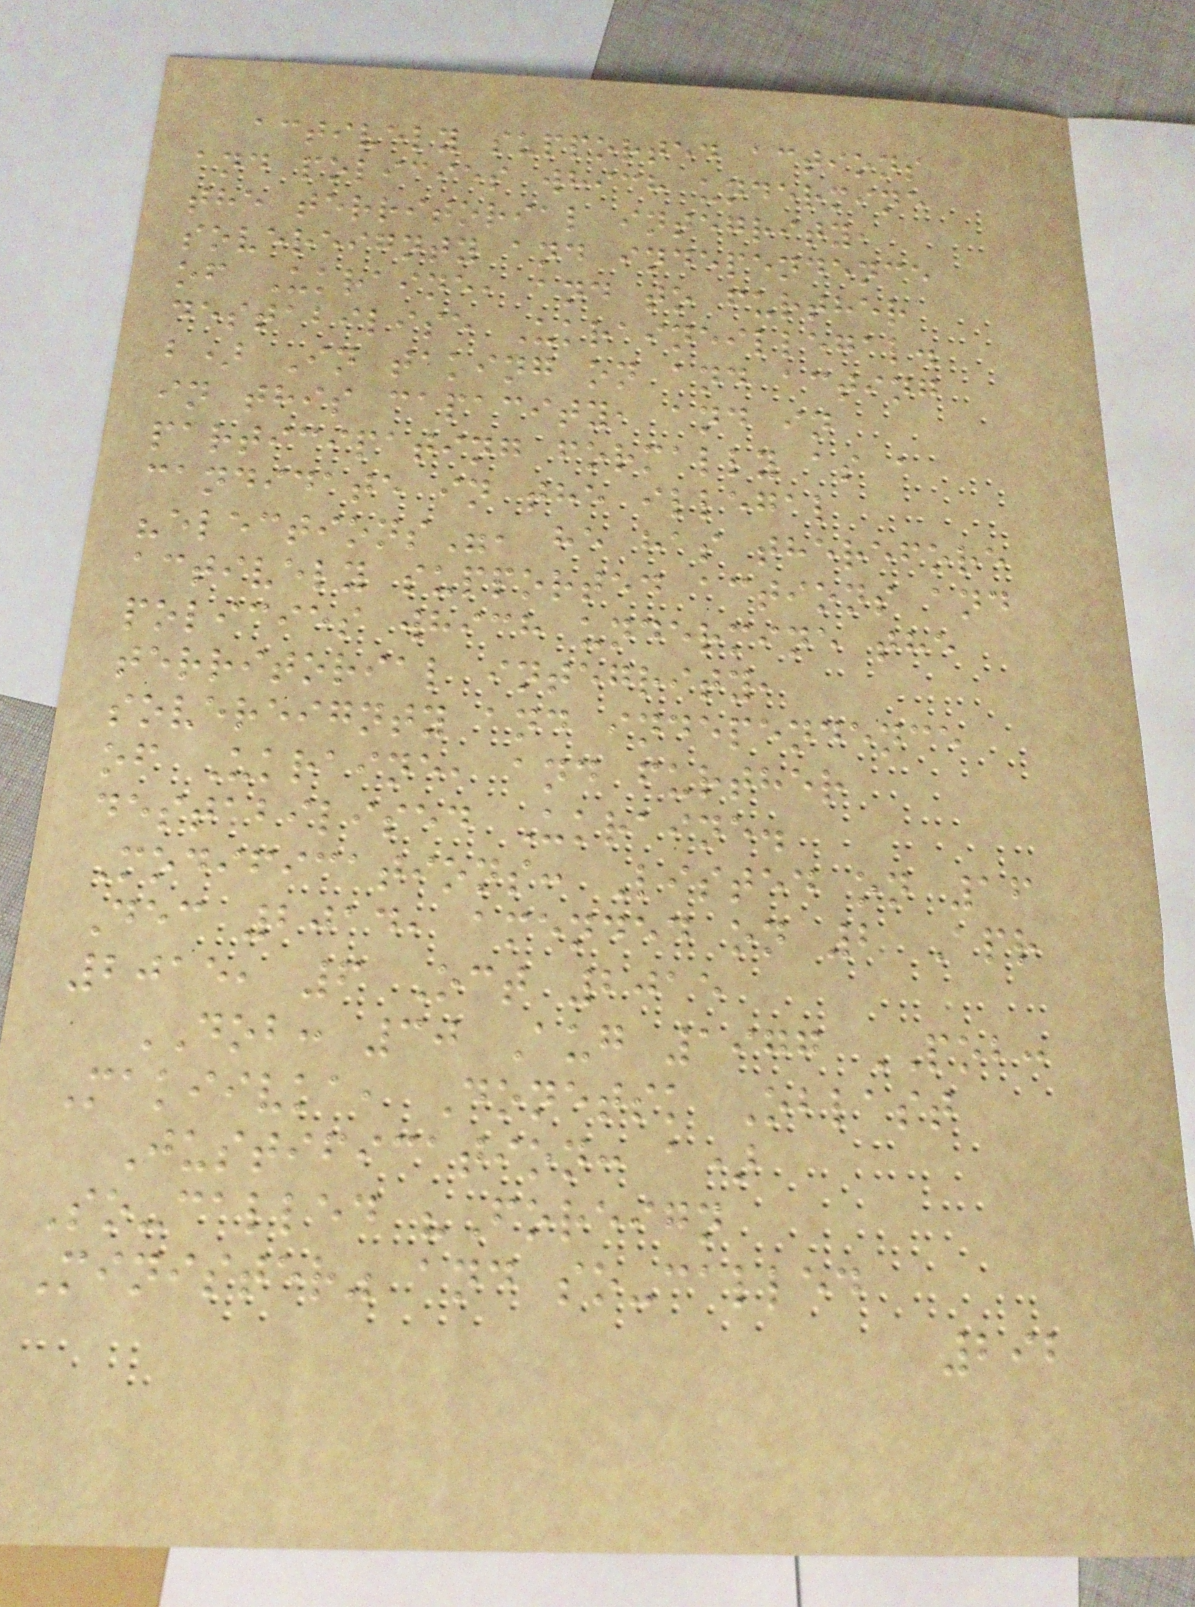actively supported actions
and policies which undermine
the territorial integrity,
sovereignty and independence
of Ukraine, and to further
destabilise Ukraineillegal.
b) In taking on and acting
in this capacity, and in
participating formally as a
candidate in the illegal
"elections", he has therefore
actively supported actions and
policies which undermine the
territorial integrity,
sovereignty and independence
of Ukraine, and further
destabilised Ukraine.
Modifications: Listed on 16
Dec 2014, amended on 2 Apr
2015, 6 Oct 2015
DOB: 30 Aug 1977 POB:
Makiivka, Donetsk Oblast
Justification: a)
So-called "Foreign
Minister" and so-called
292
